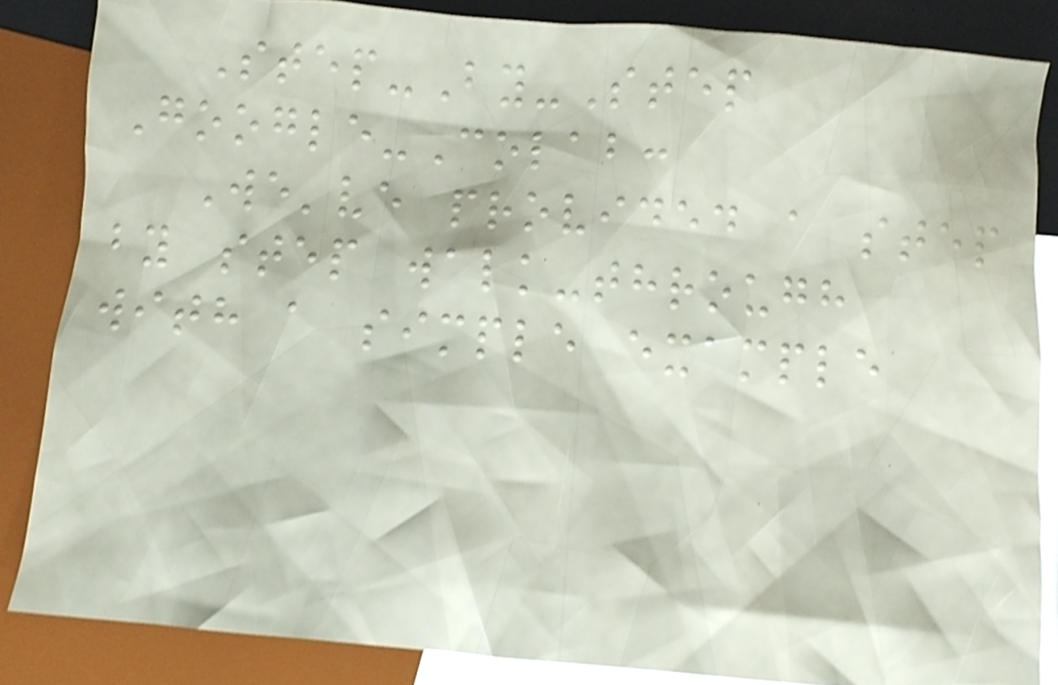Step-By-Step
Google-Colab:
We've provided a step
by step walk-through
with a simple example
